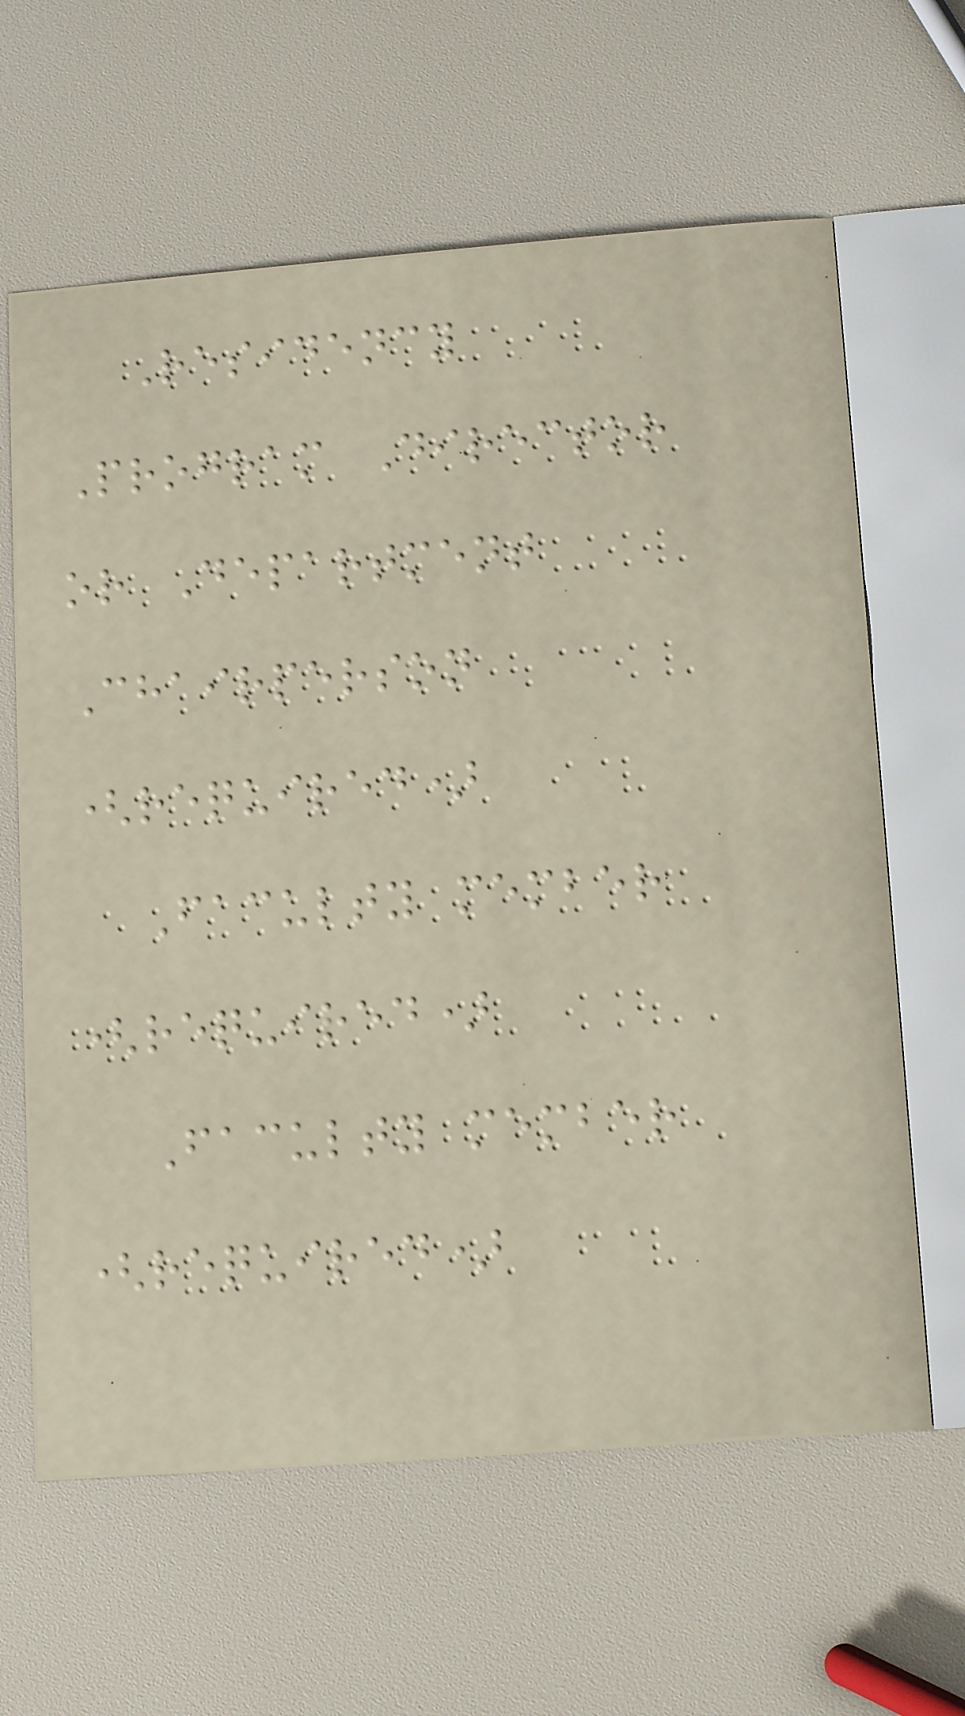Residency
Program Director
or Department
Chairperson
(required)
Faculty member
(required)
Faculty member
(required)
